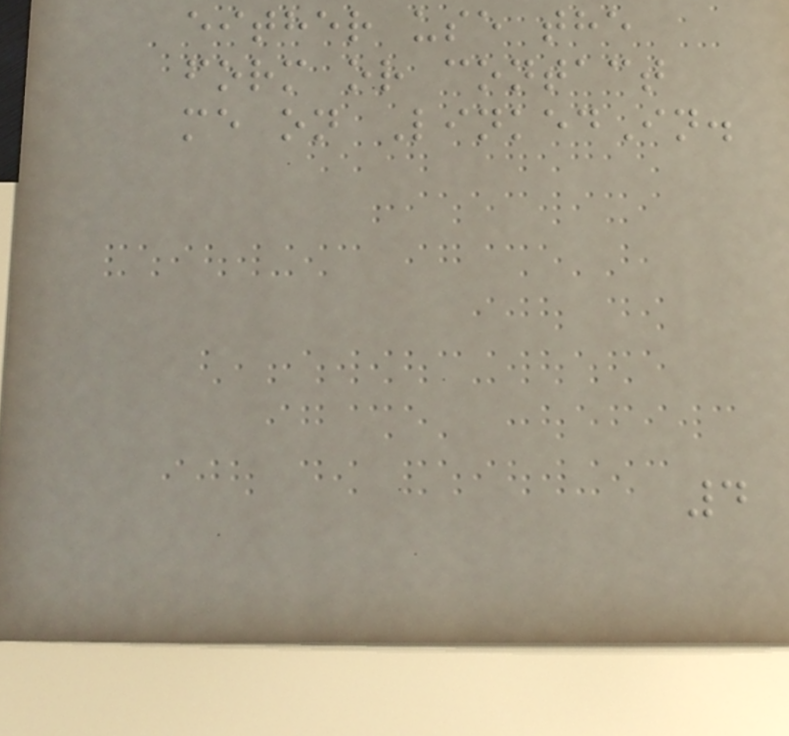either use the
form or contact
me on LinkedIn.
4
